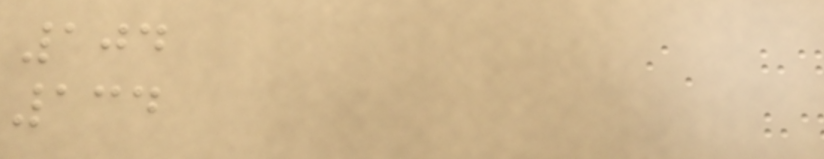104
134
